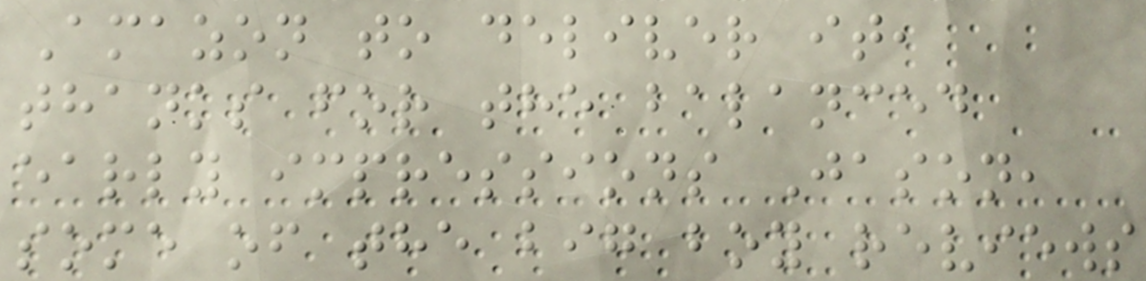Amazon to deliver it,
thanks for the balanced
early impressions Jason,
some of the big boy reviews
